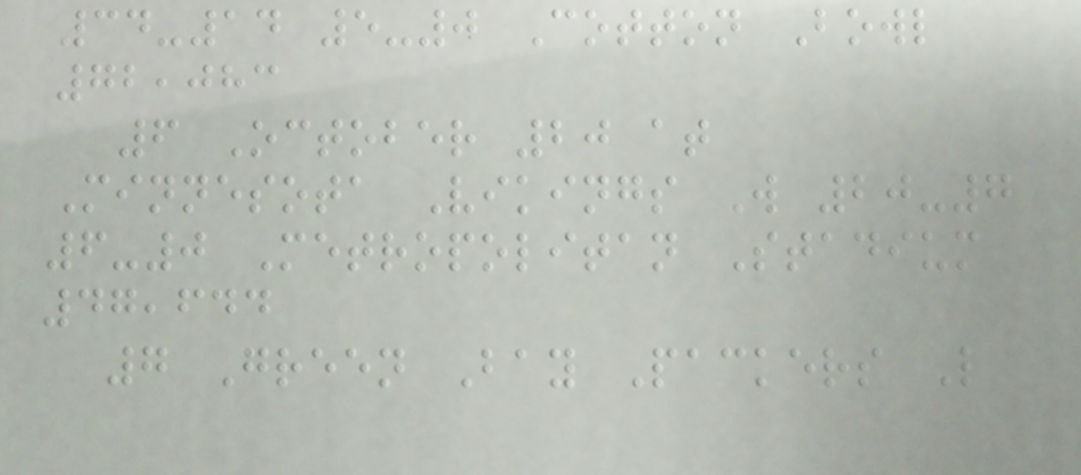34-14 5-0 Cotton Bowl
72,083
6 October 20 at
Minnesota Vikings W 20-7
6-0 Metropolitan Stadium
47,644
7 Green Bay Packers L
